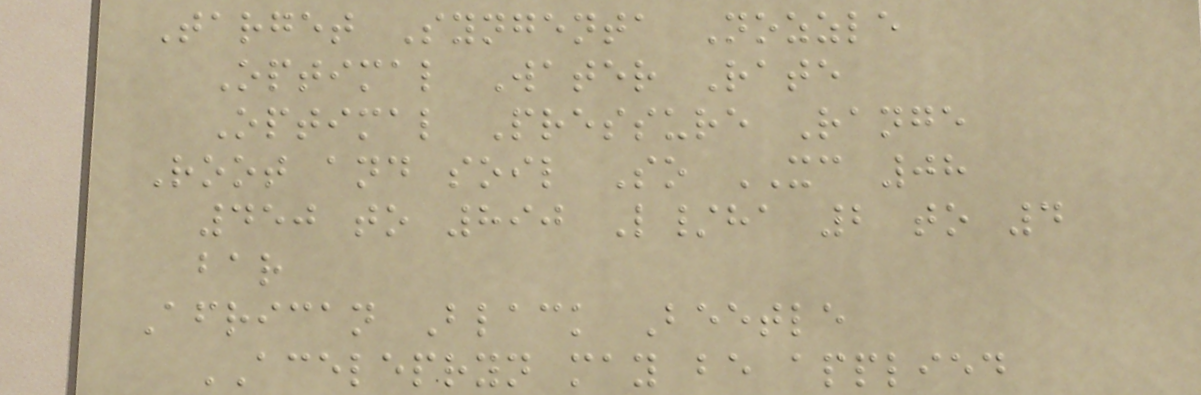Target Syngenta Nozzle
Optimal Water Rate
Optimal Pressure Range
Root and soil So XC 08
450 to 890 L/ha 2 to 4
bar
African Black Beetle
ACELEPRYN may be applied
